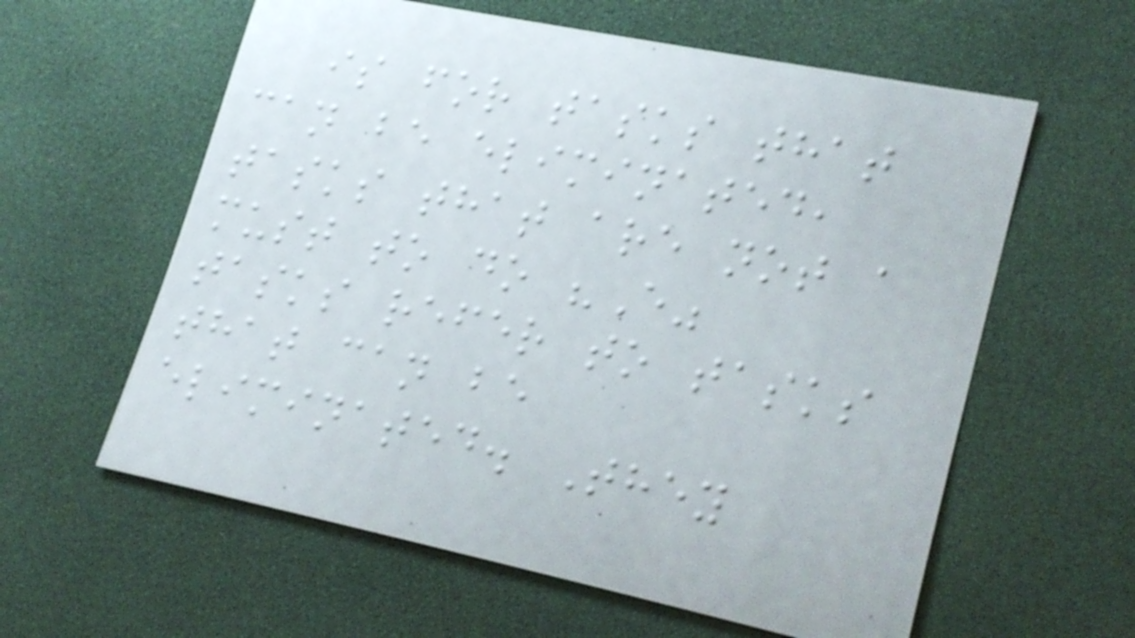is for tasks that
can be eliminated,
tasks that are not a
must to do "E"
tasks refer to tasks
that can be
eliminated. They
